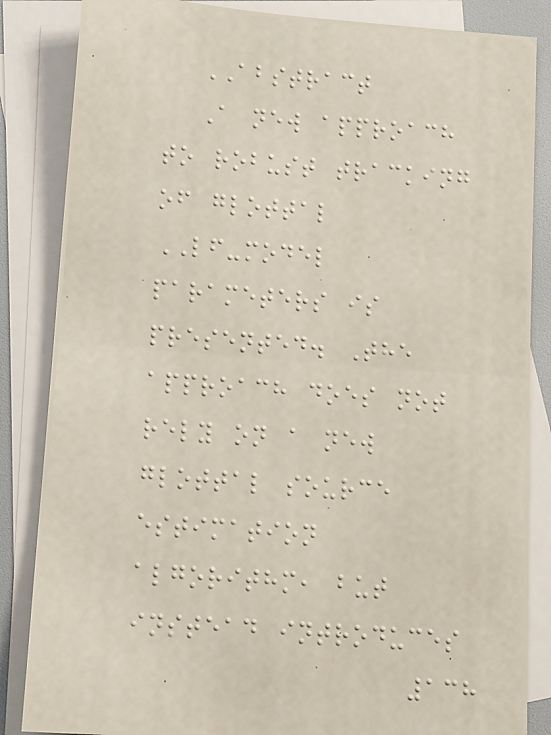ABSTRACT
A new approach
to robust tracking
of glottal
LF-model
parameters is
presented. The
approach does not
rely on a new
glottal source
estimation
algorithm, but
instead introduces
138
